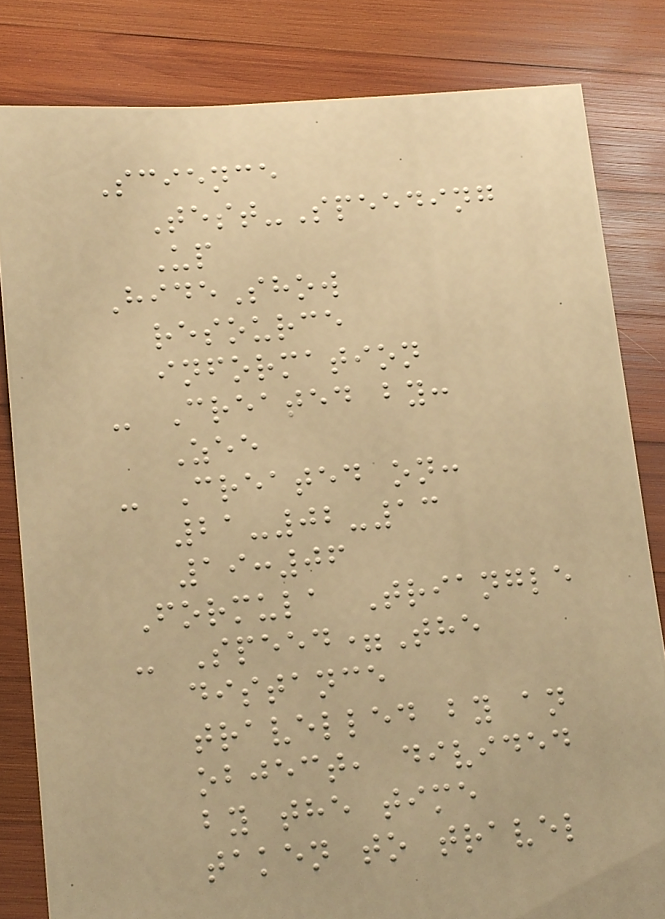Science
Test-Speeding
Up
HideShow
resource
information
- Created by:
Zee
- Created on:
21-02-13
19:06
Formula Triangle
- Speed=The
distance
travelled by an
object, divided
by the time
taken to travel
